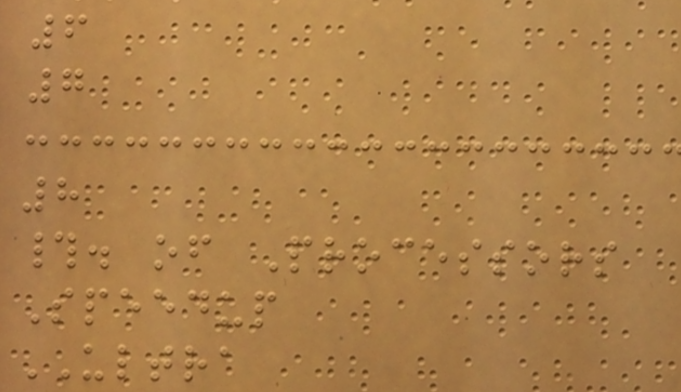6
7
8
#. of Processors
Speedup
ULTRA
